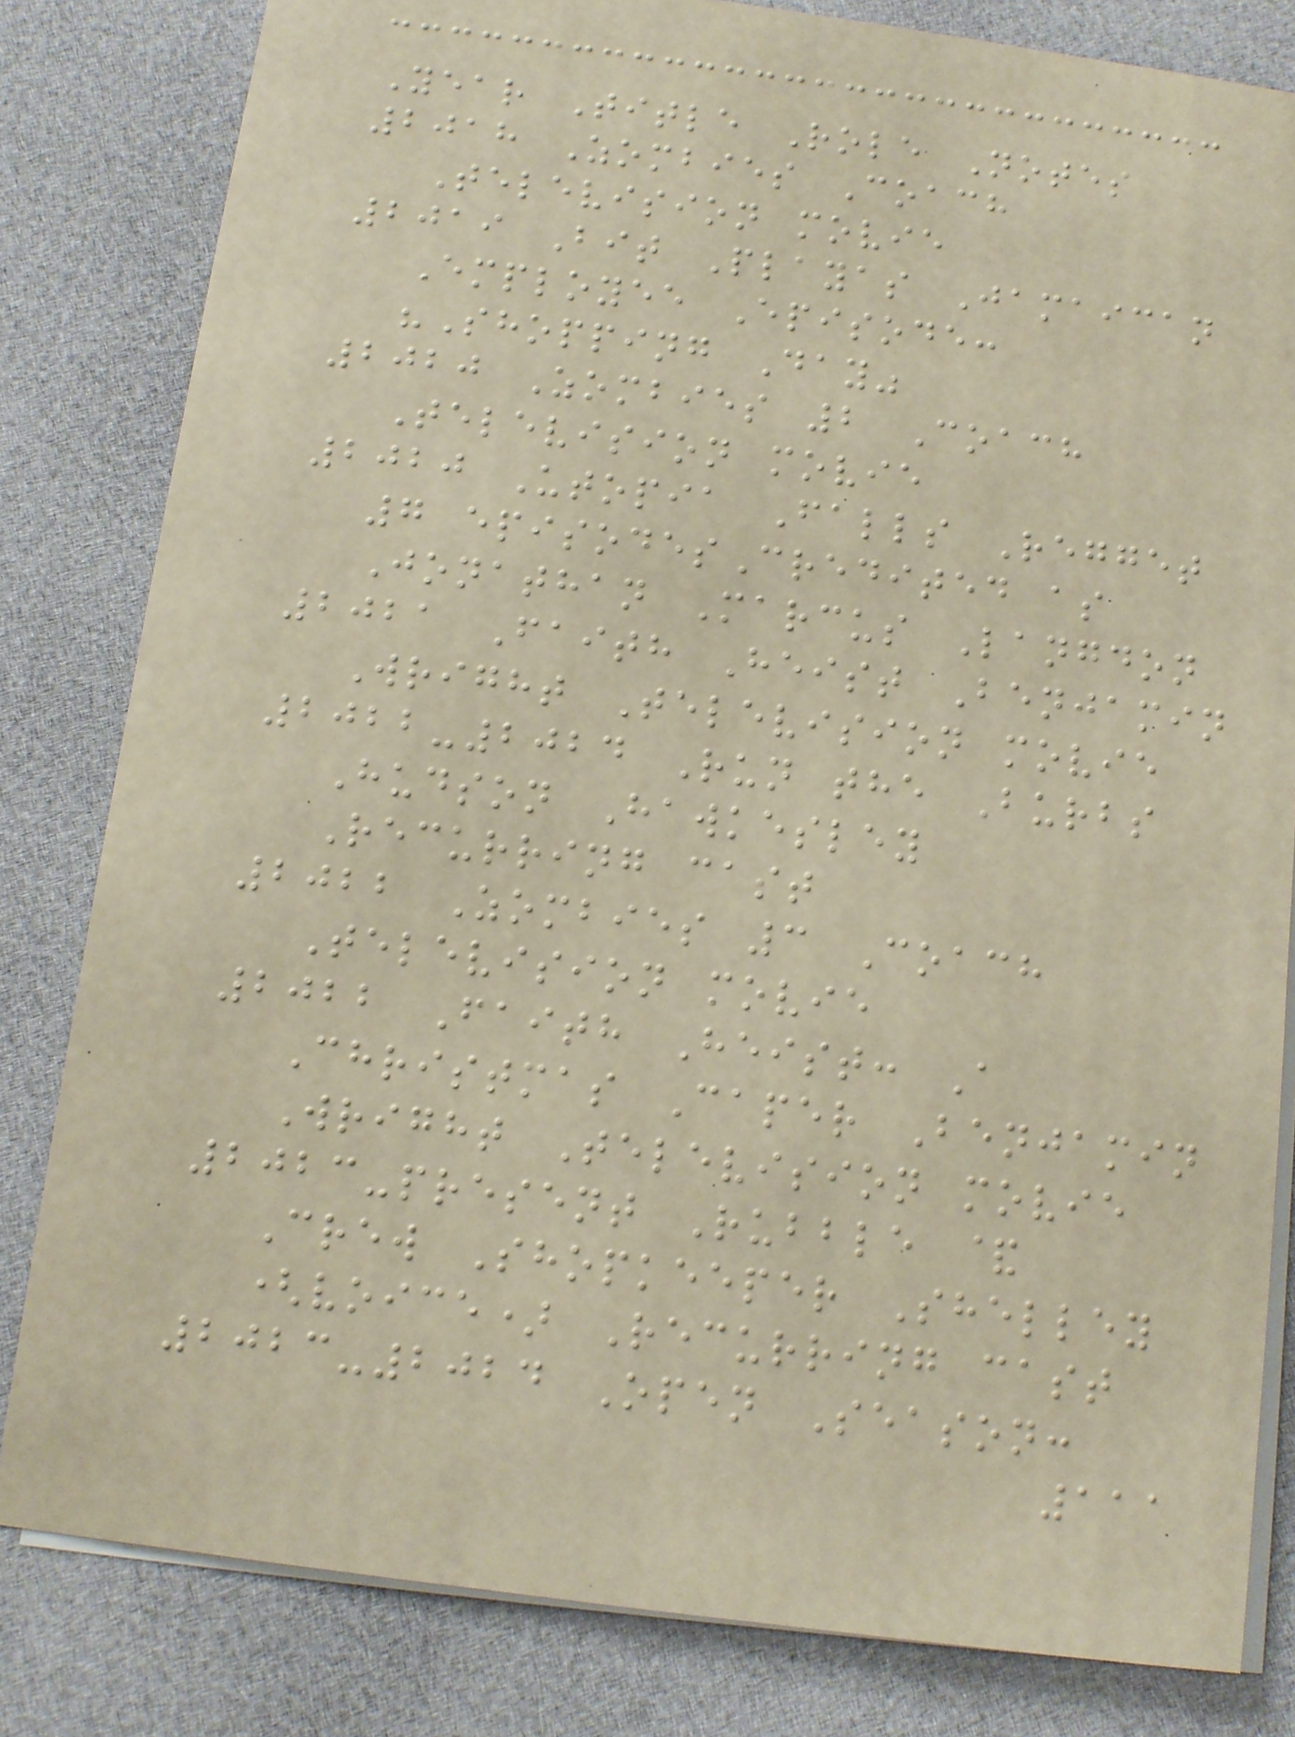Year Title Role Notes
2018 Zombies Coach
Television movie
2019 Bit Playas Jamaican
Employee Episode:
"Shopping Day"
2020 Zombies 2 Coach
Television movie
2020 Utopia Falls Regget
7 episodesCredited as
Jonathan Marcus Langdon
2021 Faith Heist Benjamin
Wright Television movie
2022-2024 Run the Burbs
Hudson Hawkesley
Recurring cast
2022 Zombies 3 Coach
Television movie
2022 Faith Heist: A
Christmas Caper Benjamin
Wright Television movie
2023-present Rubble &
Crew Shopkeeper Shelley
(voice) Recurring cast
2023-2024 Open Season:
111
